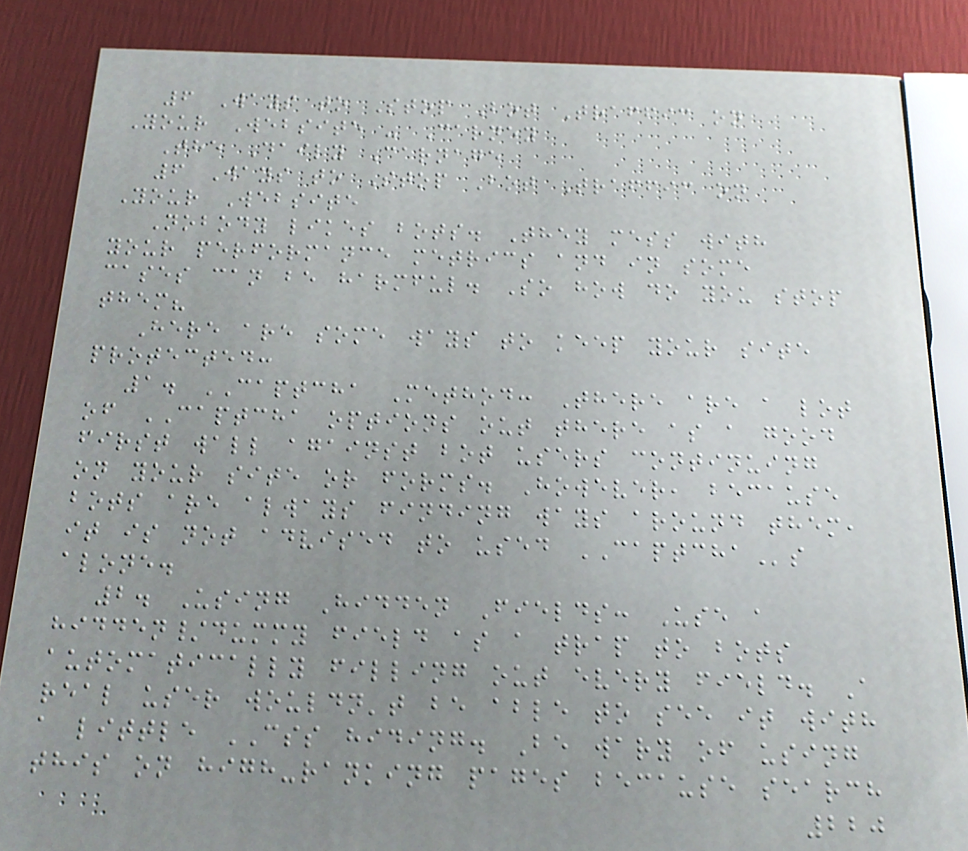6 Ways to Stop Bot Traffic on
Your Website - Carney
The Daily Carnage
6 Ways to Stop Bot Traffic on
Your Website
Nobody likes bots. They mess with
your performance metrics and in some
cases can be harmful. So how do you stop
them?
Here are some ways to keep your site
protected:
1. CAPTCHA Method: There are a lot
of CAPTCHA options out there as a good
first wall against bot users continuing
on your site or forms. However, because
bots are always finding ways around them,
it is not advised to used CAPTCHAs
alone.
2. Using Hidden Fields: Use a
hidden/dummy field as a trap to bots
automatically filling out every field. A
real user wouldn't be able to see it with
a little CSS hiding. Be wary of using
this on high-ranking pages because search
220
